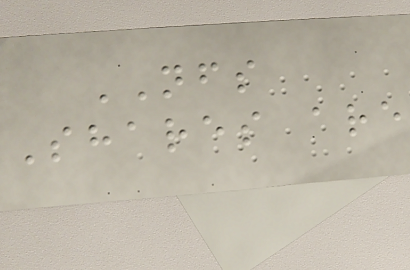NFS
Shares are
